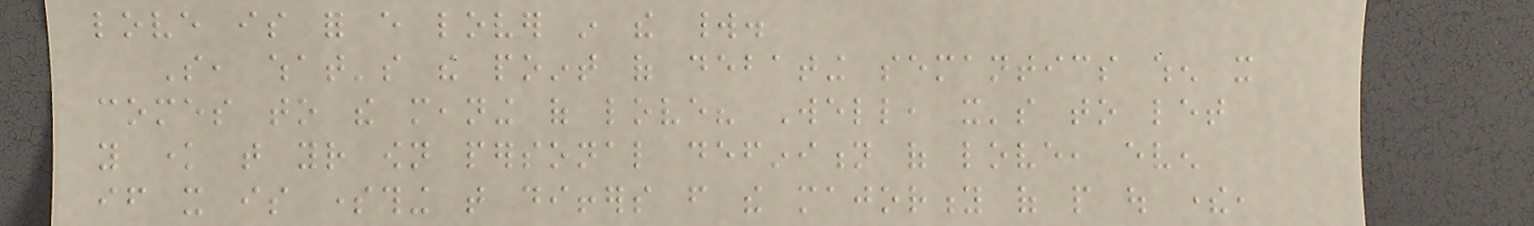love is for every lover in the world.
So, what's the point of debating semantics when it
comes to the meaning of love? Well, it's to let
you know that your own personal definition of love, even
if it is something that differs from the majority of people out there,
